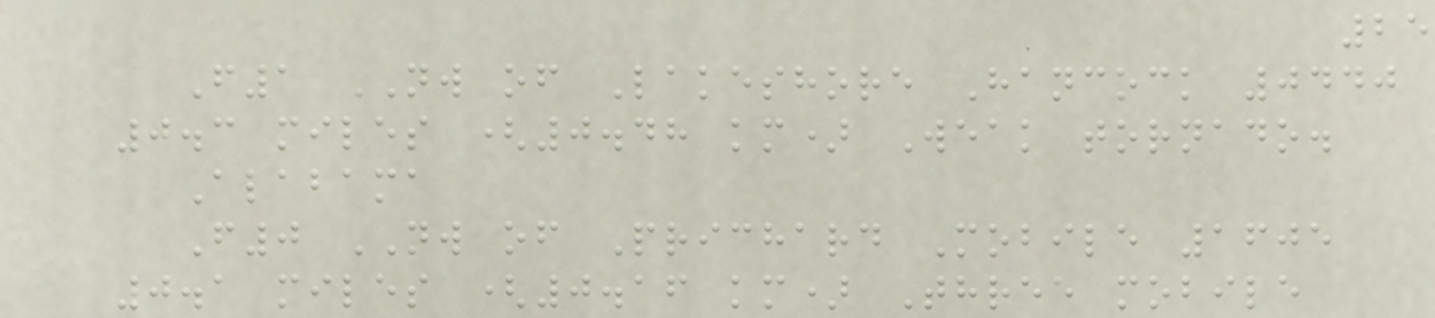25
F1 NW of Lakeshore Hancock 0440
0.3 miles (0.48 km) Weak tornado.
Alabama
F0 NW of Prichard Mobile 1605
0.1 miles (0.16 km) Three mobile
